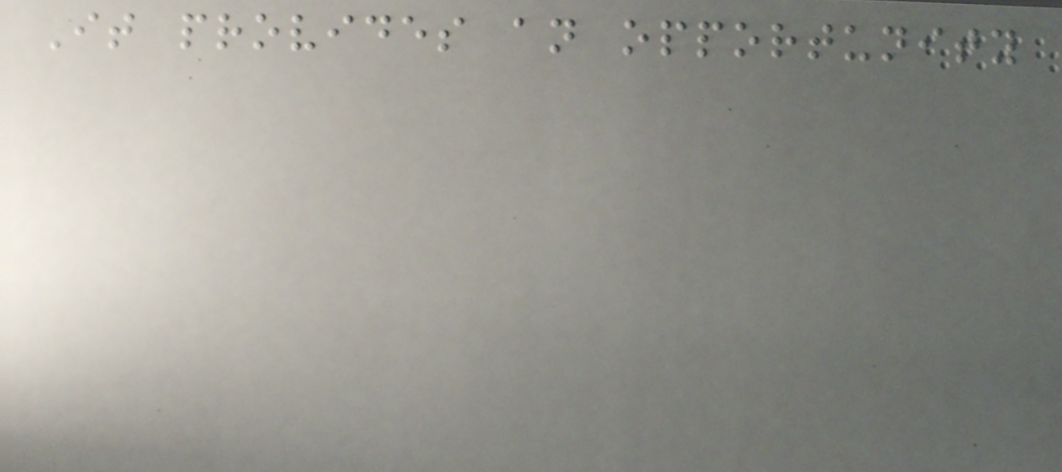It provides an opportunity
